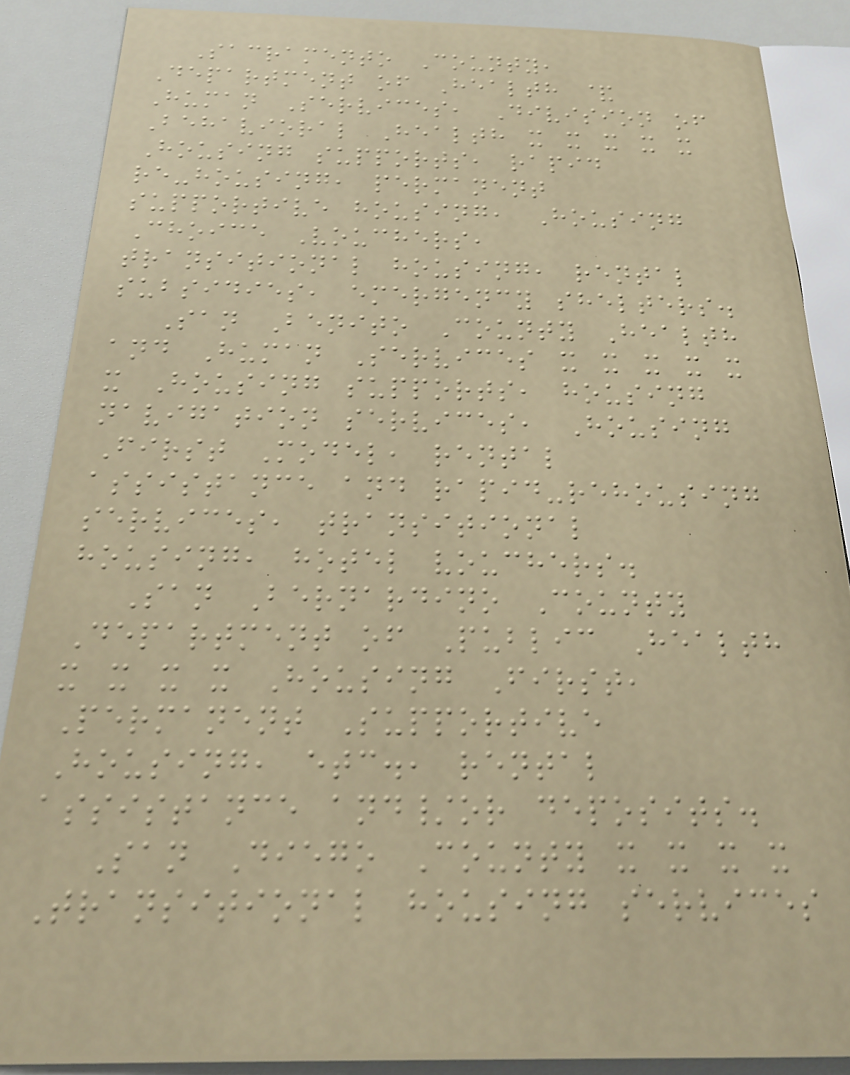Sacramento County,
Department of Health &
Human Services, Division of
Behavioral Health x x x x x
Housing supports, rapid
re-housing, permanent
supportive housing, Housing
Choice Vouchers,
transitional housing, rental
subsidies, emergency shelters.
San Benito County Health
and Human Services x x x x x
x Housing supports, housing
navigation services, Housing
First Model, rental
assistance and rapid-rehousing
services, transitional
housing, hotel vouchers.
San Bernardino County
Department of Public Health
x x x x Housing First,
Permanent Supportive
Housing, etc., rental
assistance and/or deposits.
San Diego County x x x x
Transitional housing services
